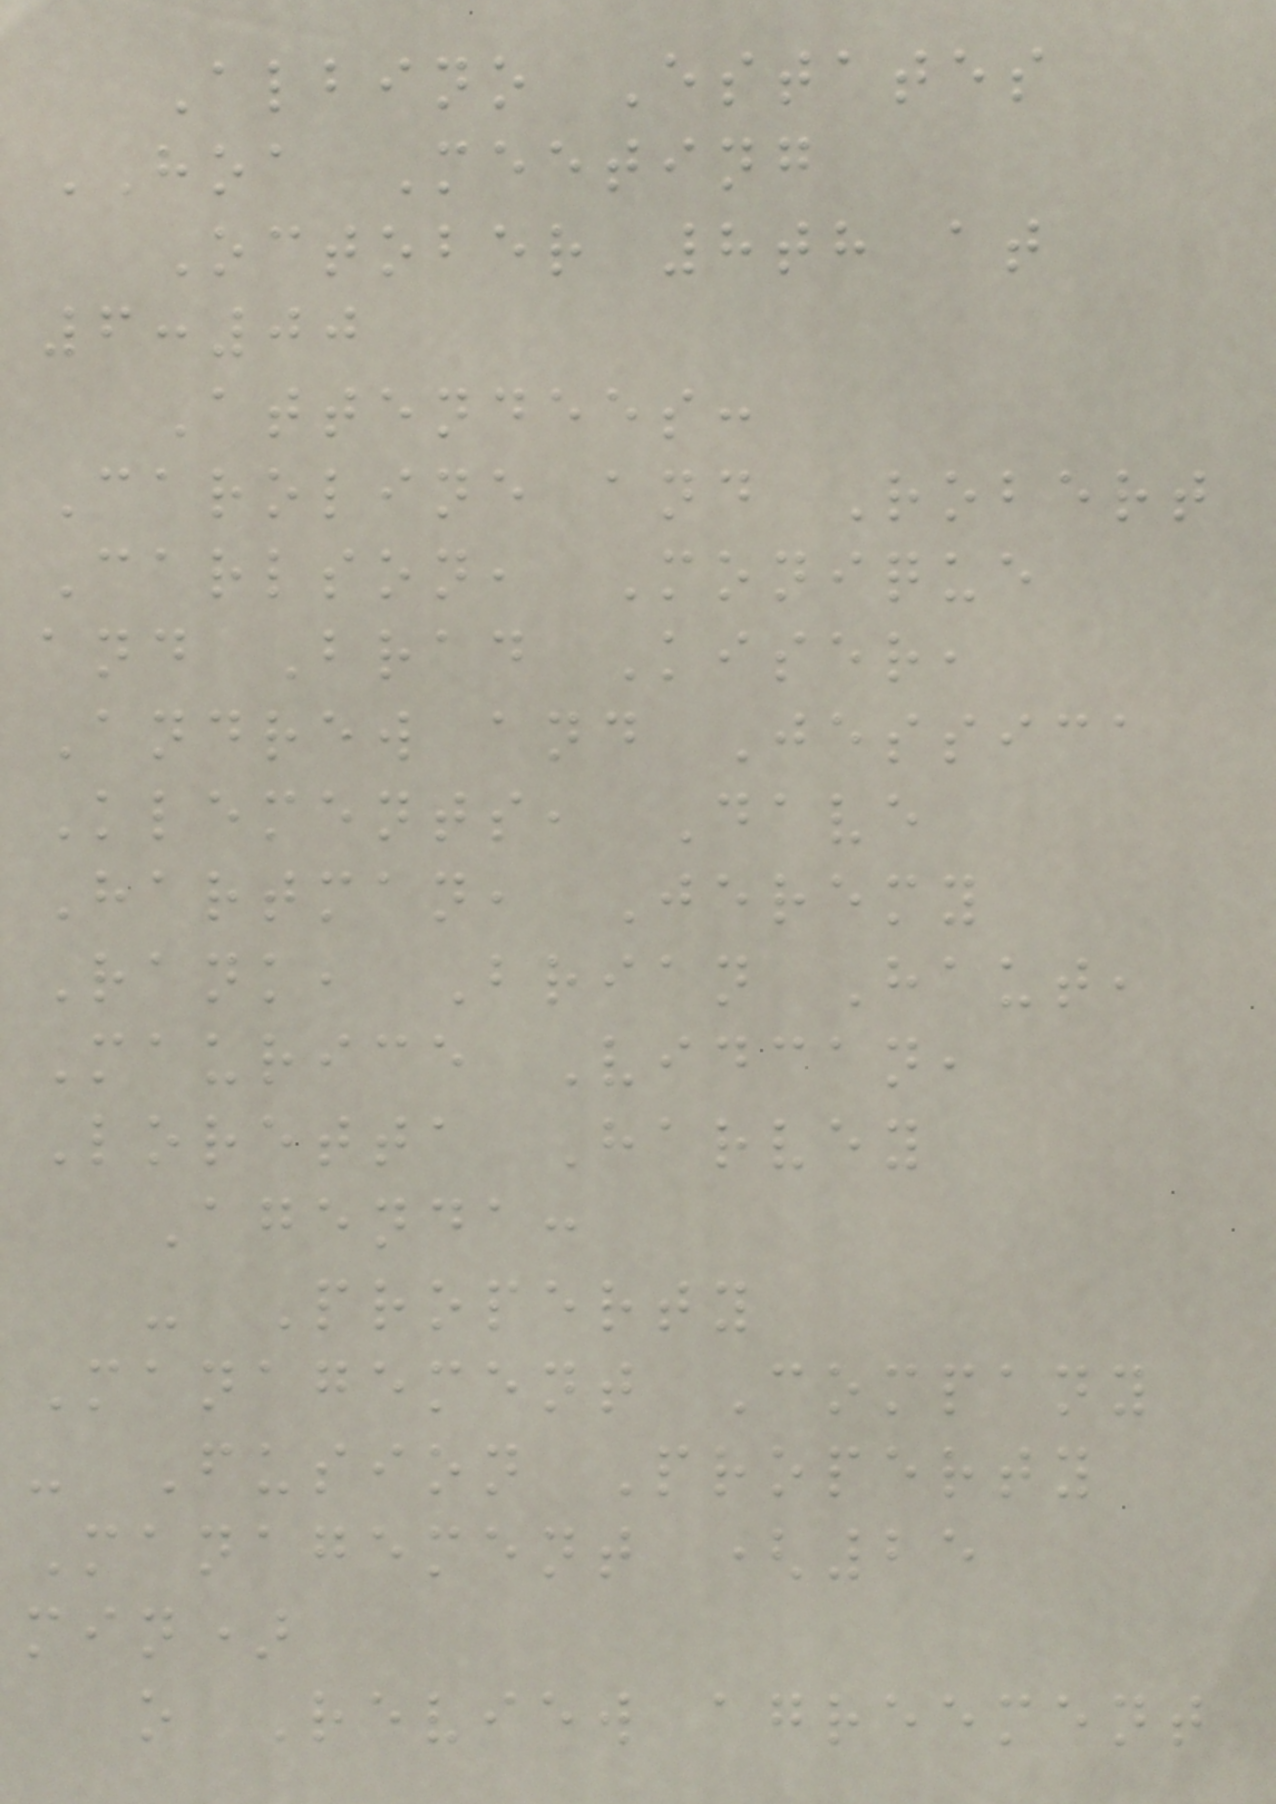Albino Estates
HOA Meeting
October 8th at
6:00
Attendees:
Caroline and Robert
Carlson, Monique
and Brad Kiser,
Andrew and Jessica
Klements, Dave
Hartman, Jeremy
Rank, Brian Haut,
Maurice Vidcan,
Loretta Harvey
Agenda:
- Property
Management Company
- Fusion Property
Management (25
min)
o Review agreement
